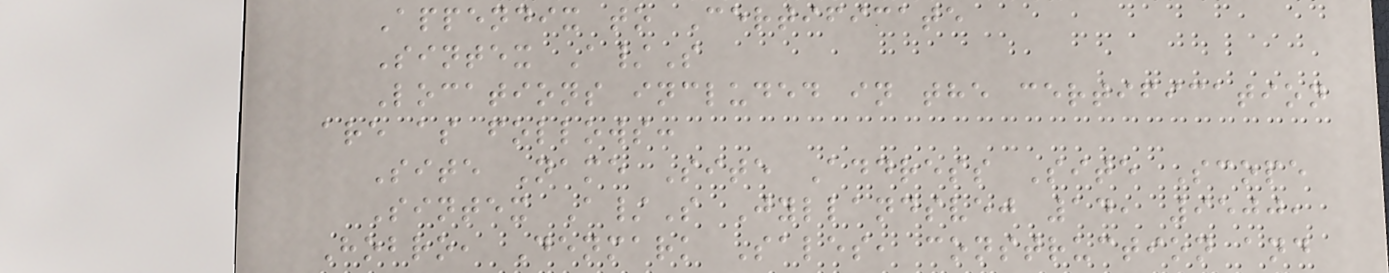Appendix to Certificate
Sintex A/S
Locations included in the certification
are as follows:
Site Name Site Address Site Scope
Sintex A/S Jyllandsvej 14, 9500,
Hobro, Denmark Sales, construction and
